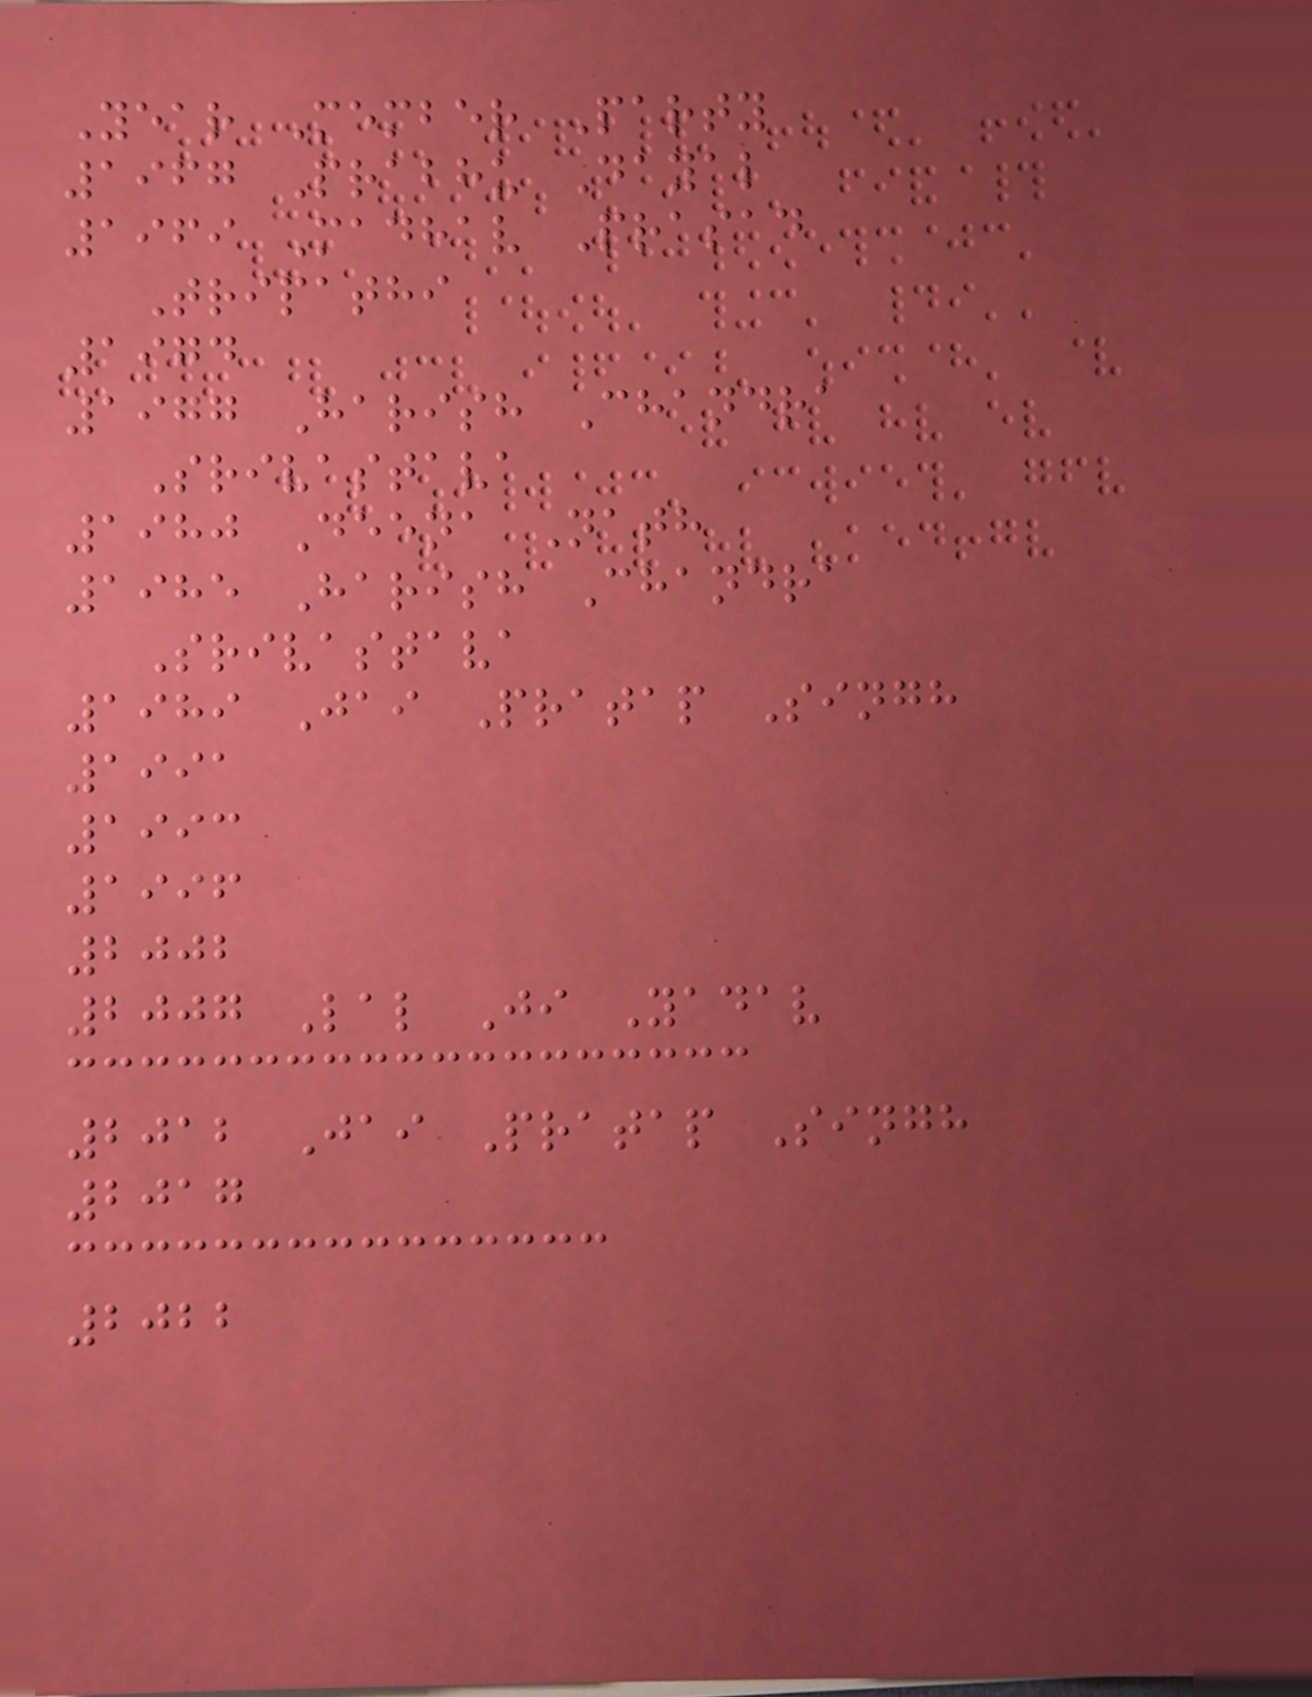Year Member Party
1967 Prabhu Dayal
1969 Madhav Prasad
Tripathi
1974
1977 Harish Chandra
Srivastava
1980 Deena Nath
1985 Harish Chandra
Srivastava
1989 Jai Pratap Singh
1991
1993
1996
2002
2007 Lal Ji Yadav
2012 Jai Pratap Singh
2017
2022
